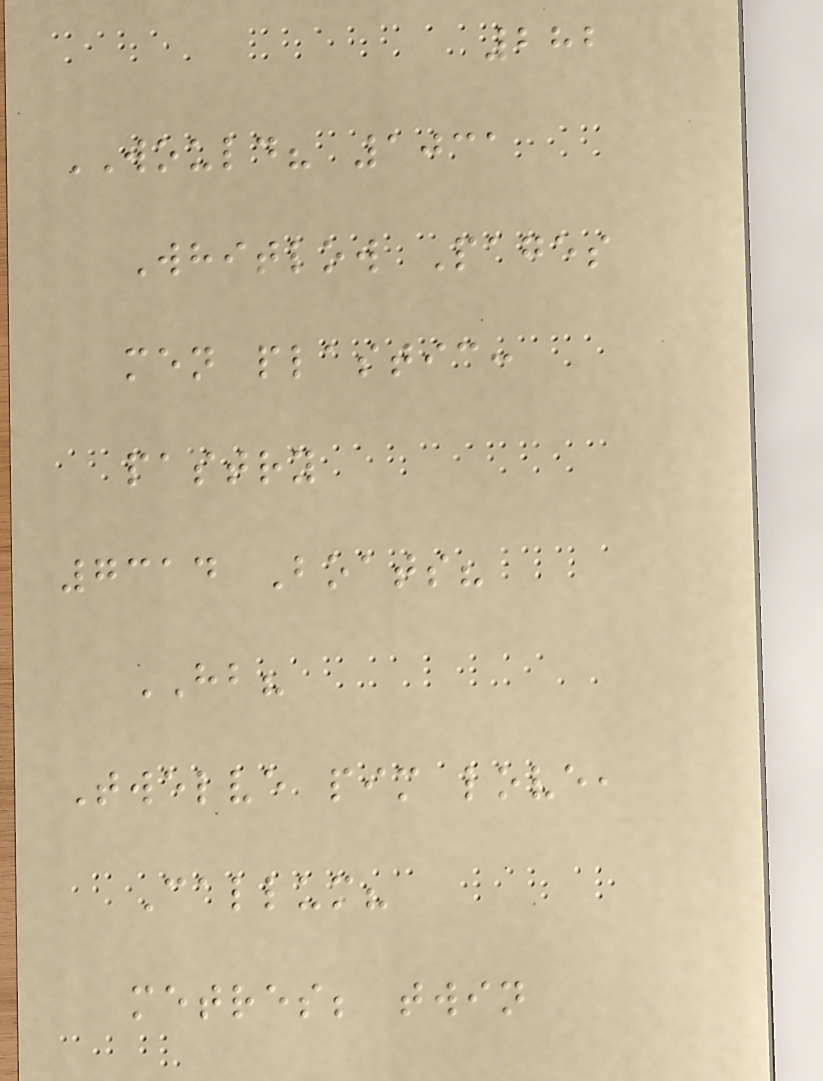282
WOULD? 1031
Whitlow Pages
men plastic:
pastry
7314 Boats?
HB?
Twelve pim love,
Callum?
metres; twin
